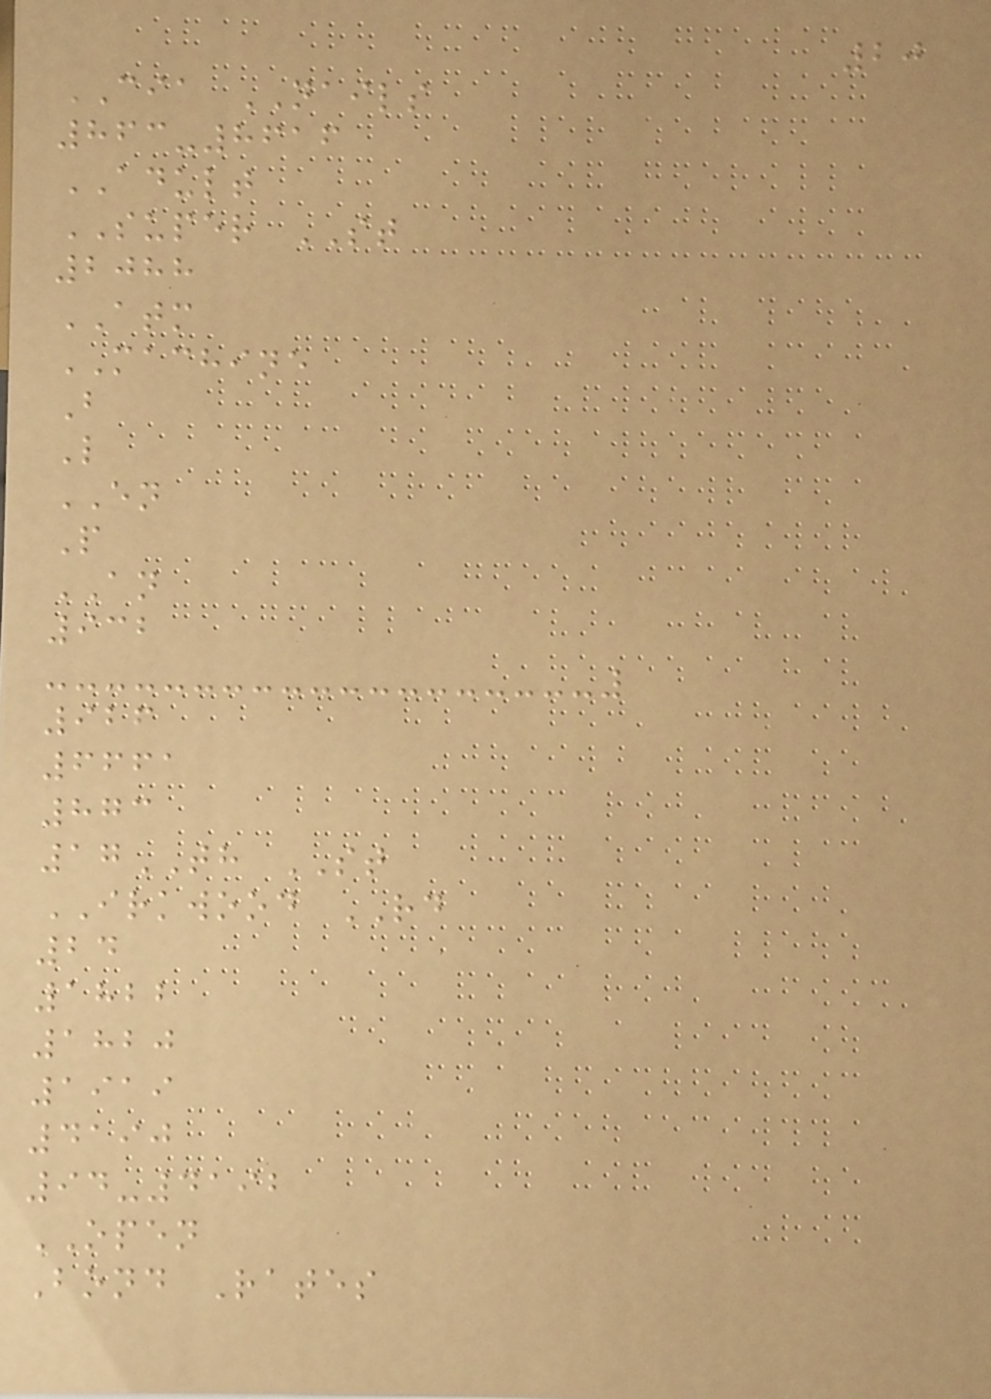20
CIA NAILS
863-8616
ADULT
SUPER ST
2088
ATM
MACHINE
B
L
EN
P
AN
932
926
6661
873
17TH ST
IRKWOOD RD
24
1822
1820
1919
4190
94-4192
OPEN
Bond Rates
